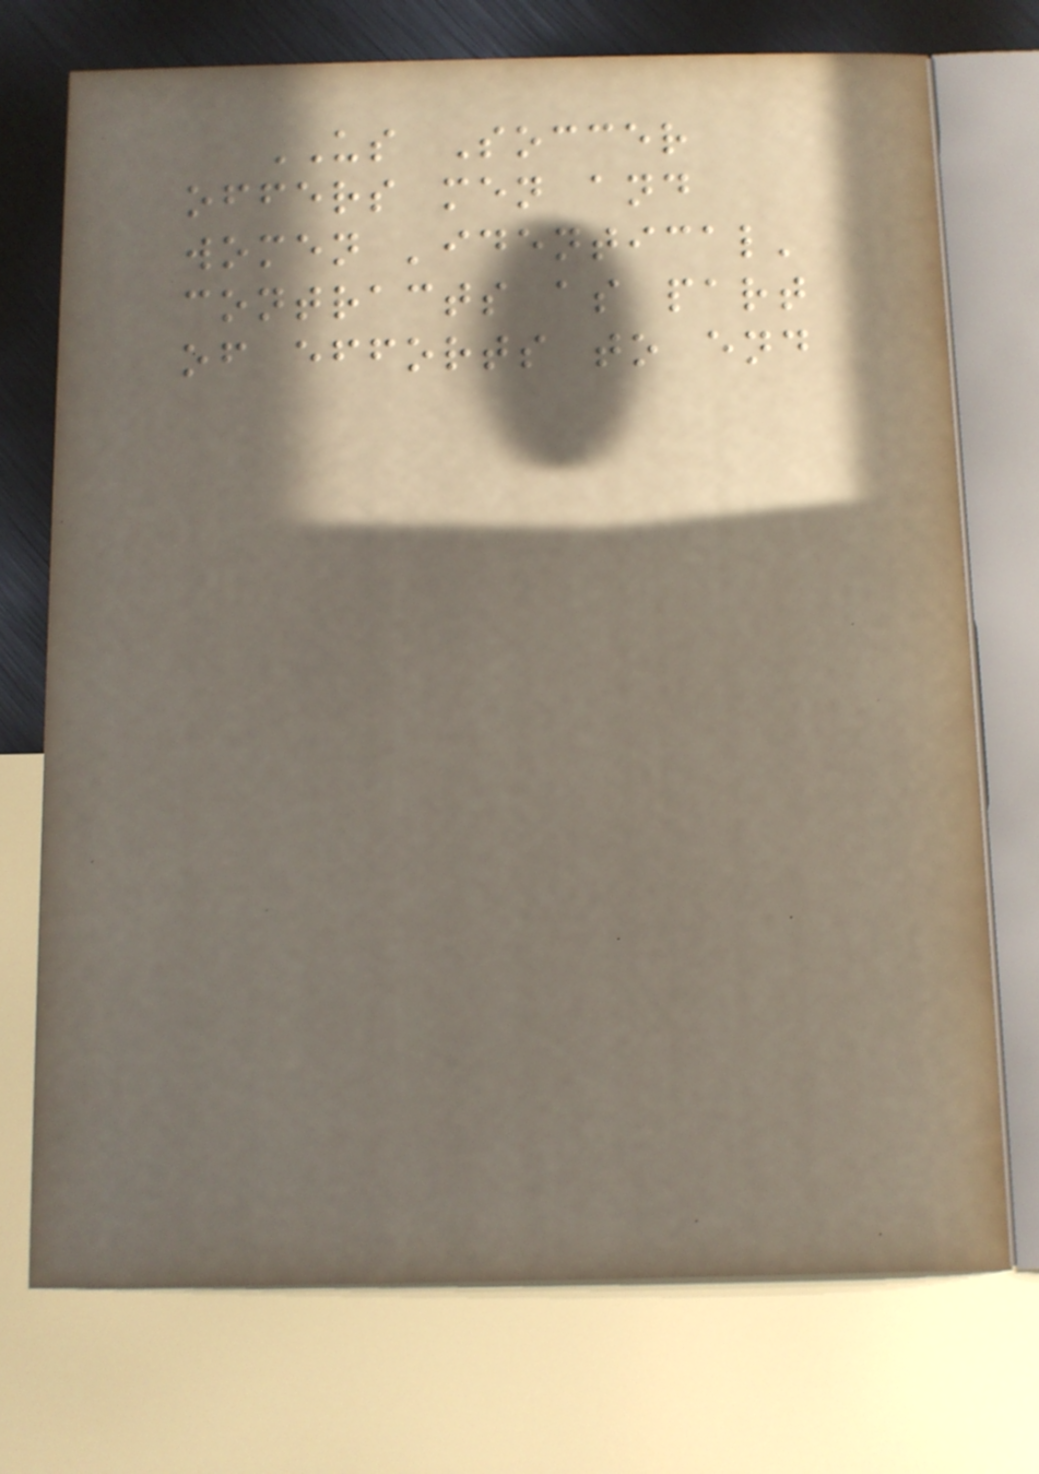US Soccer
offers men and
women 'identical'
contracts as part
of efforts to end
